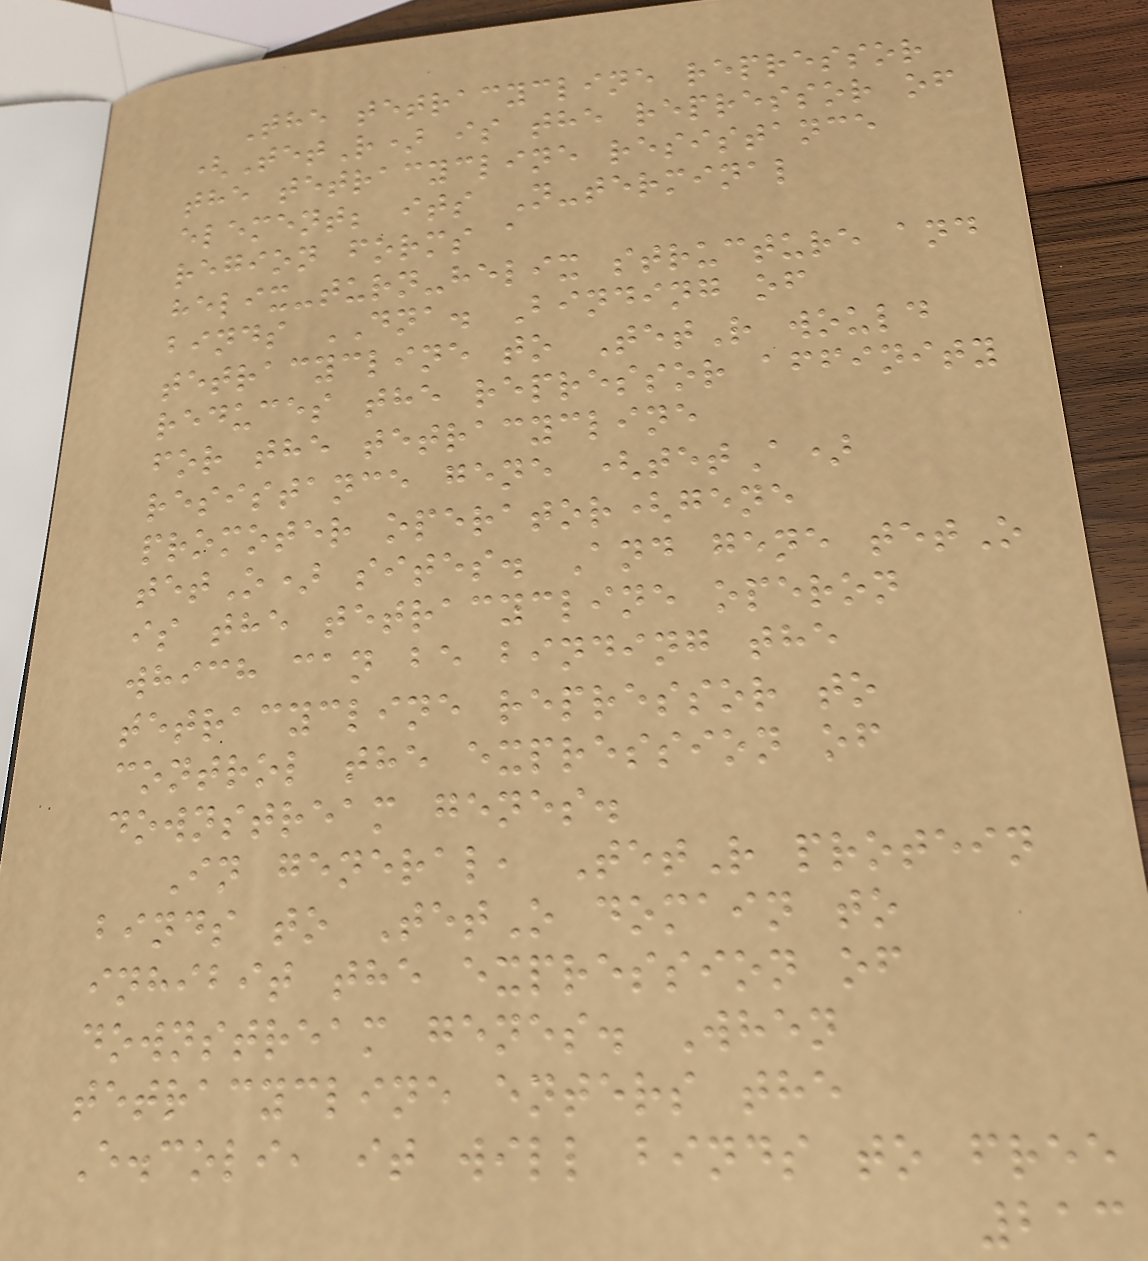The tetracycline repressor
(TetR) is the repressor of
the tetracycline resistance
element; its N-terminal
region forms a
helix-turn-helix structure and
binds DNA. Binding of
tetracycline to TetR would
reduces the repressor affinity
for the tetracycline
resistance gene (tetA)
promoter operator(gene
tetO) sites. And gene tetO
is the tetracycline operon
which can be binding the
tetracycline repressor to
control the expression of
downstream genes.
In general, TetR protein
binds to TetO domain to
inhibit the expression of
downstream genes. When
tetracycline enters the
E.coli, it will binds to free
213
